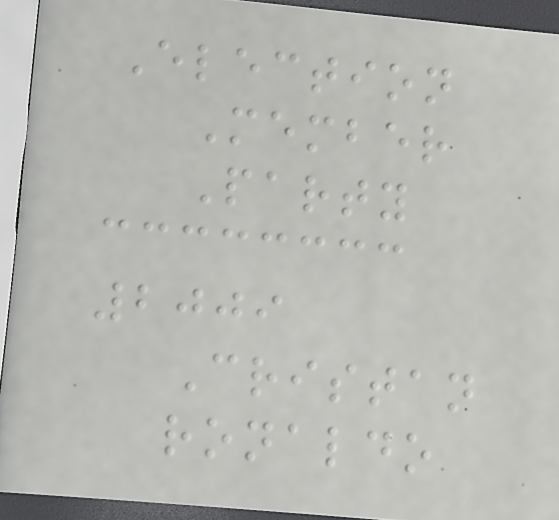Election
Member
Party
2009
Cristan
ronaldo
